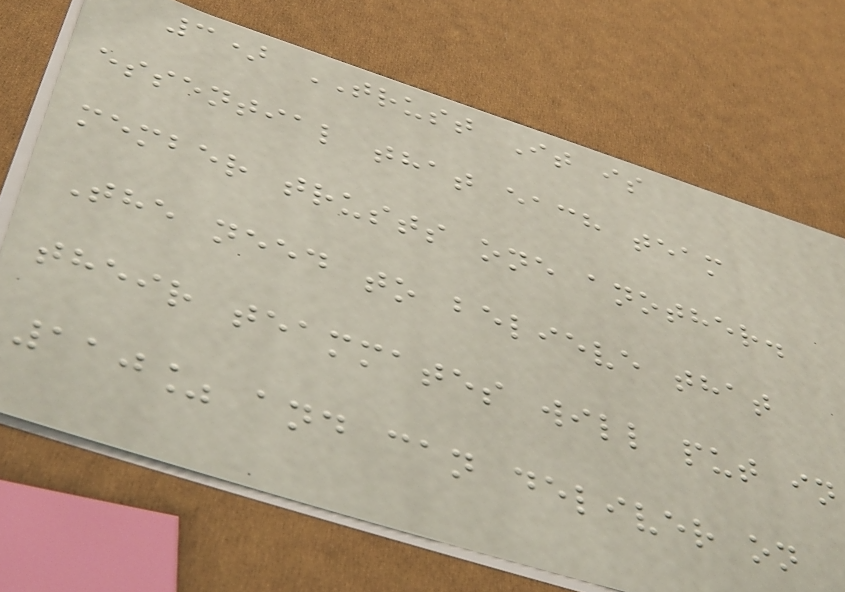3) TRUST It is
essential that each team
member trusts one another.
The need to believe that
their teammates will put in
110% and can deliver on
